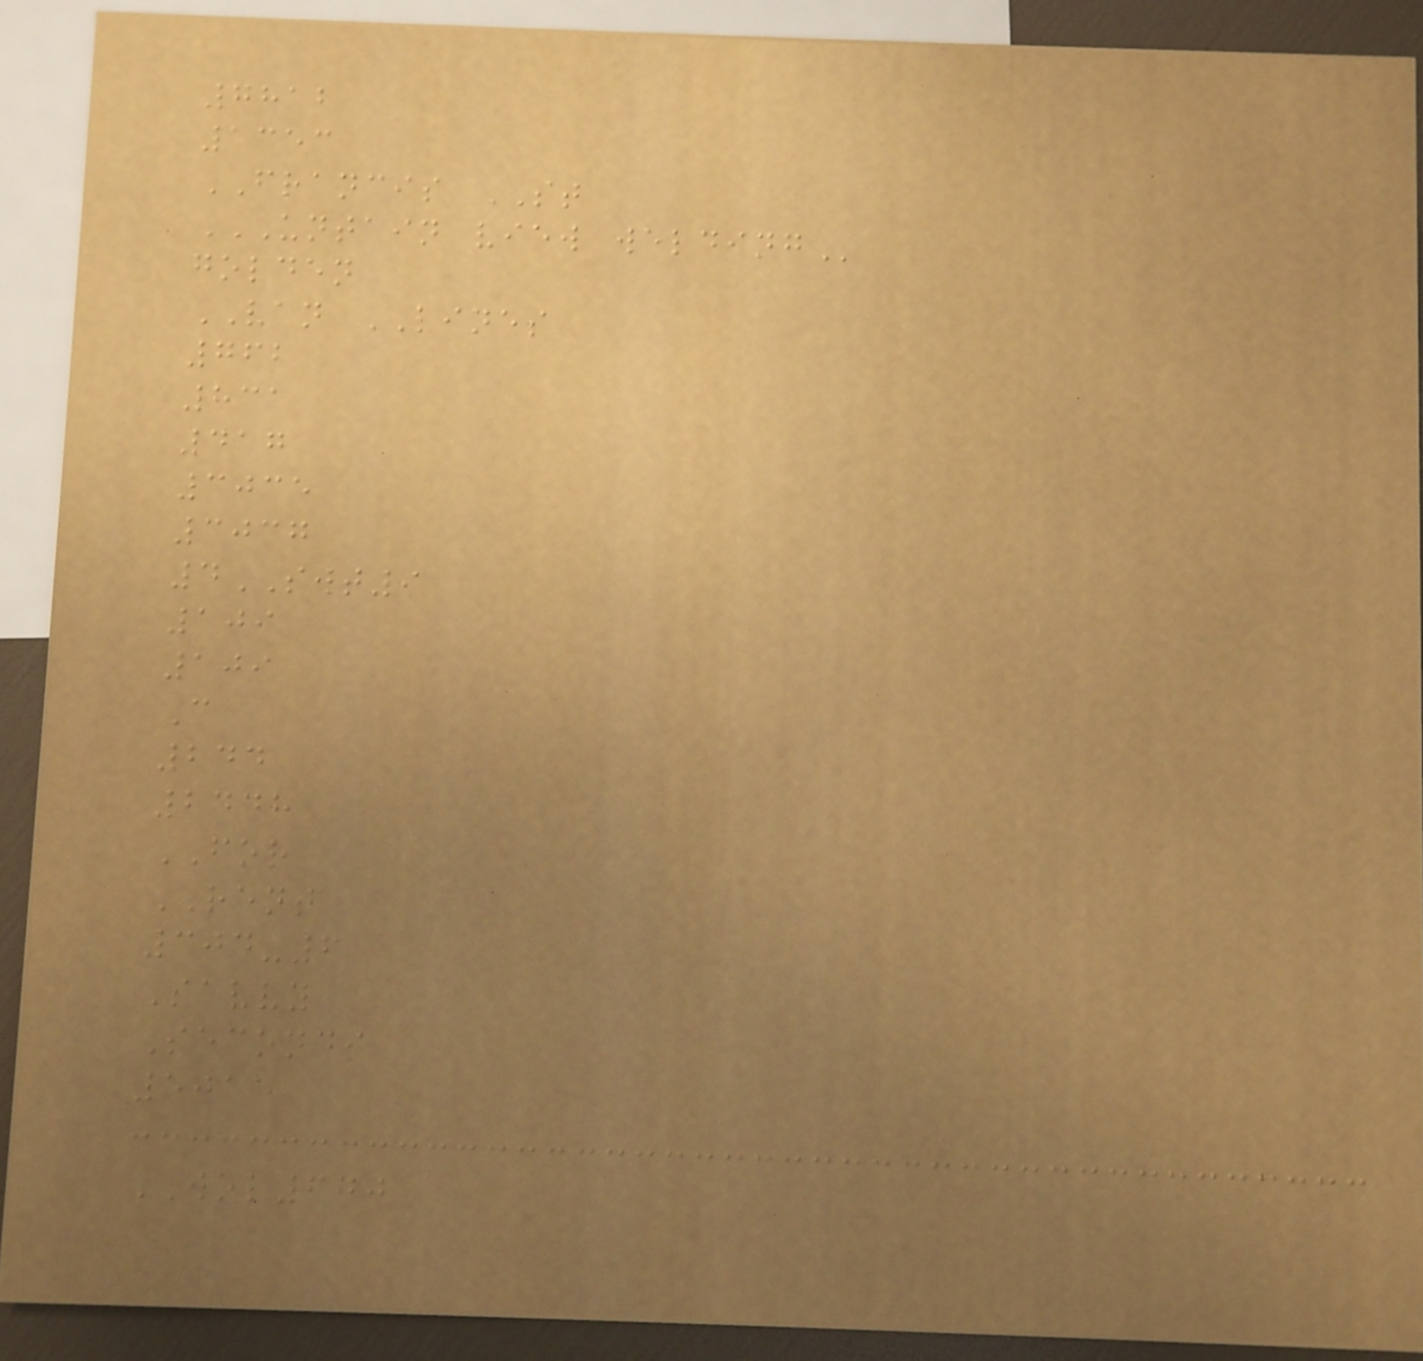7812
1353
FRANCIS ST
UNTAIN VIEW WELDING
golden
VAN LINES
762
831
417
3035
3037
4SWT9
109
109
C
244
2448
FOR
RENT
304-6
Savvy
Seconds
5015
WOL670
